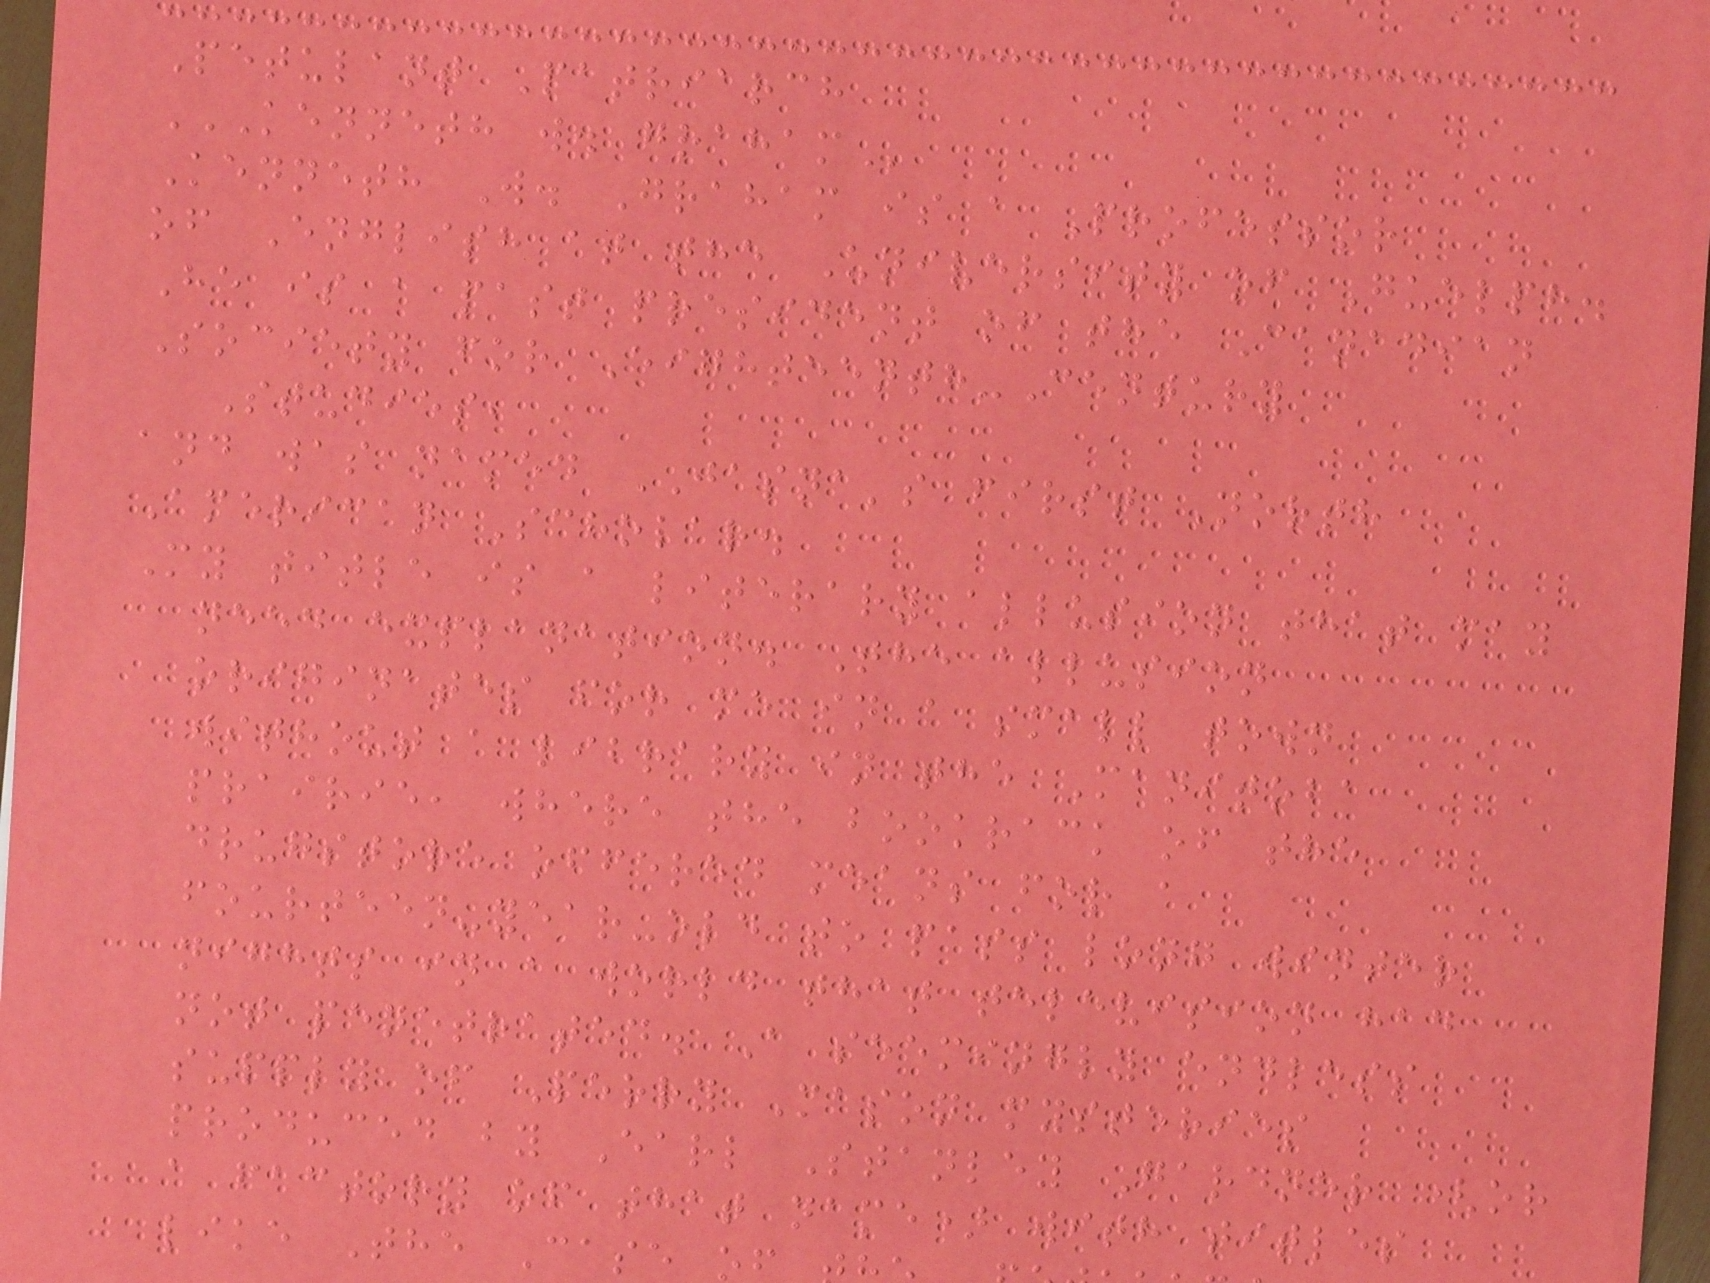Petulant Patriarch
KENNETH W. GRAHAM
Kenneth W. Graham is a Professor
of English at the University of Guelph.
He is a past president of the Canadian
Society for Eighteenth-Century
Studies,
and was named JASNA's first North
American Scholar.
My title is a literary allusion that may
need explanation. The allusion
originates for me in a small town
without a library in the Manitoba
prairie, where the bookrack of the
drugstore offered means for a
fourteen-year-old to pass long winter
nights in a world that television had
not penetrated. A seemingly endless
supply of Perry Mason mysteries
produced by Earl Stanley Gardner (or
a factory of that name) with titles
like The Case o
